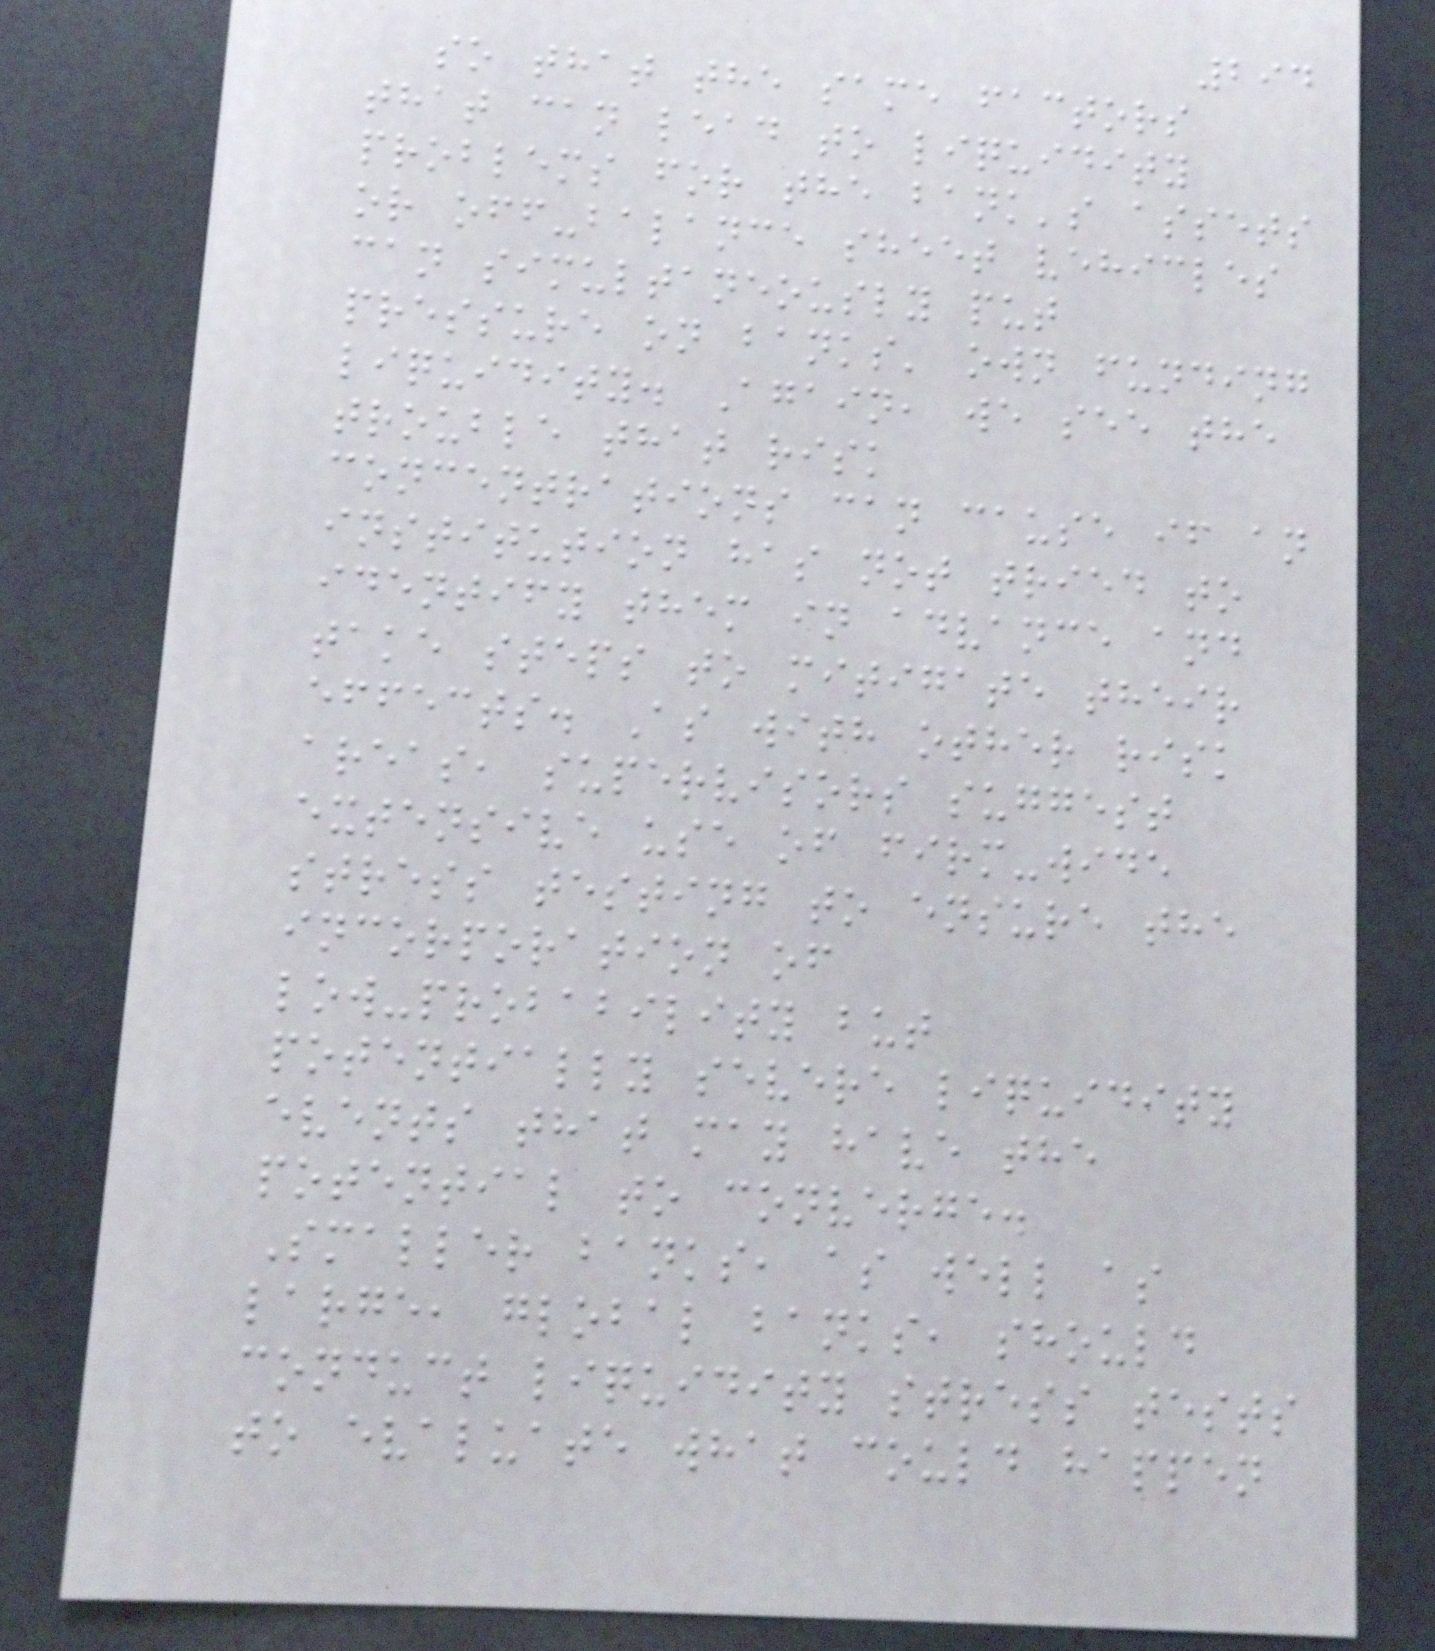294
so that the same factors
that can lead to liquidity
problems for the bank's assets
or off-balance sheet vehicles
can simultaneously put
pressure on banks' own funding
liquidity. Again, we see the
trouble that risk
concentrations can cause if an
institution has not tried to
identify them in advance and
take steps to mitigate their
effects. As with other risk
areas, supervisors suggest
extensive use of firm-wide
stress testing to ensure the
incorporation of
low-probability but
potentially severe liquidity
events that may have the
potential to converge.
Smaller banks, as well as
large, global banks, should
conduct liquidity stress tests
to evaluate what could happen
